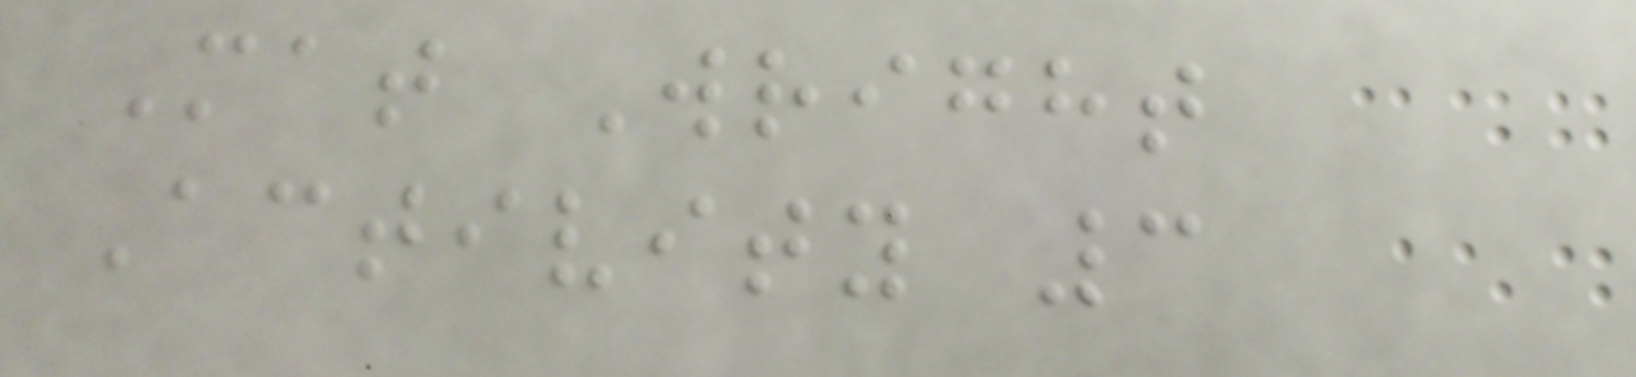Mat Wright
Activity 3
